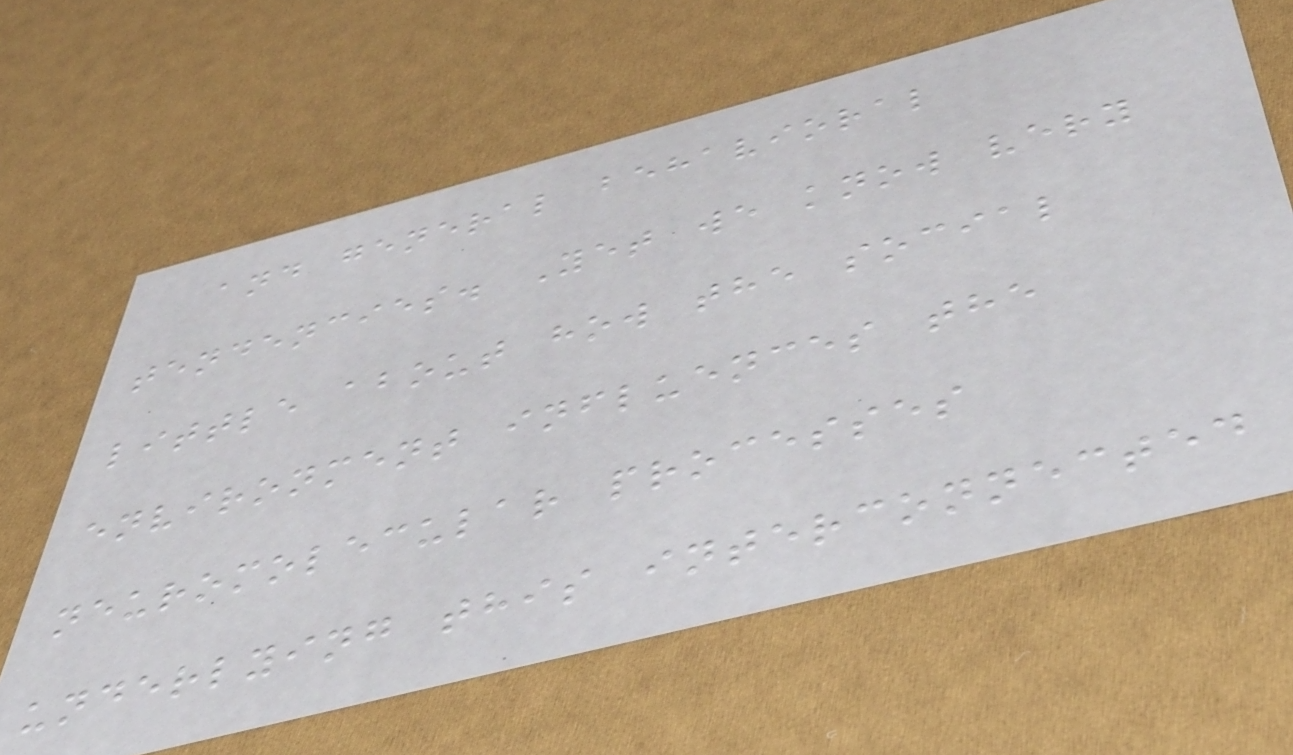and general behavioral
tendencies. Yet we know very
little about how the social
environment influences the
neuromolecular processes
underlying this interconnected
